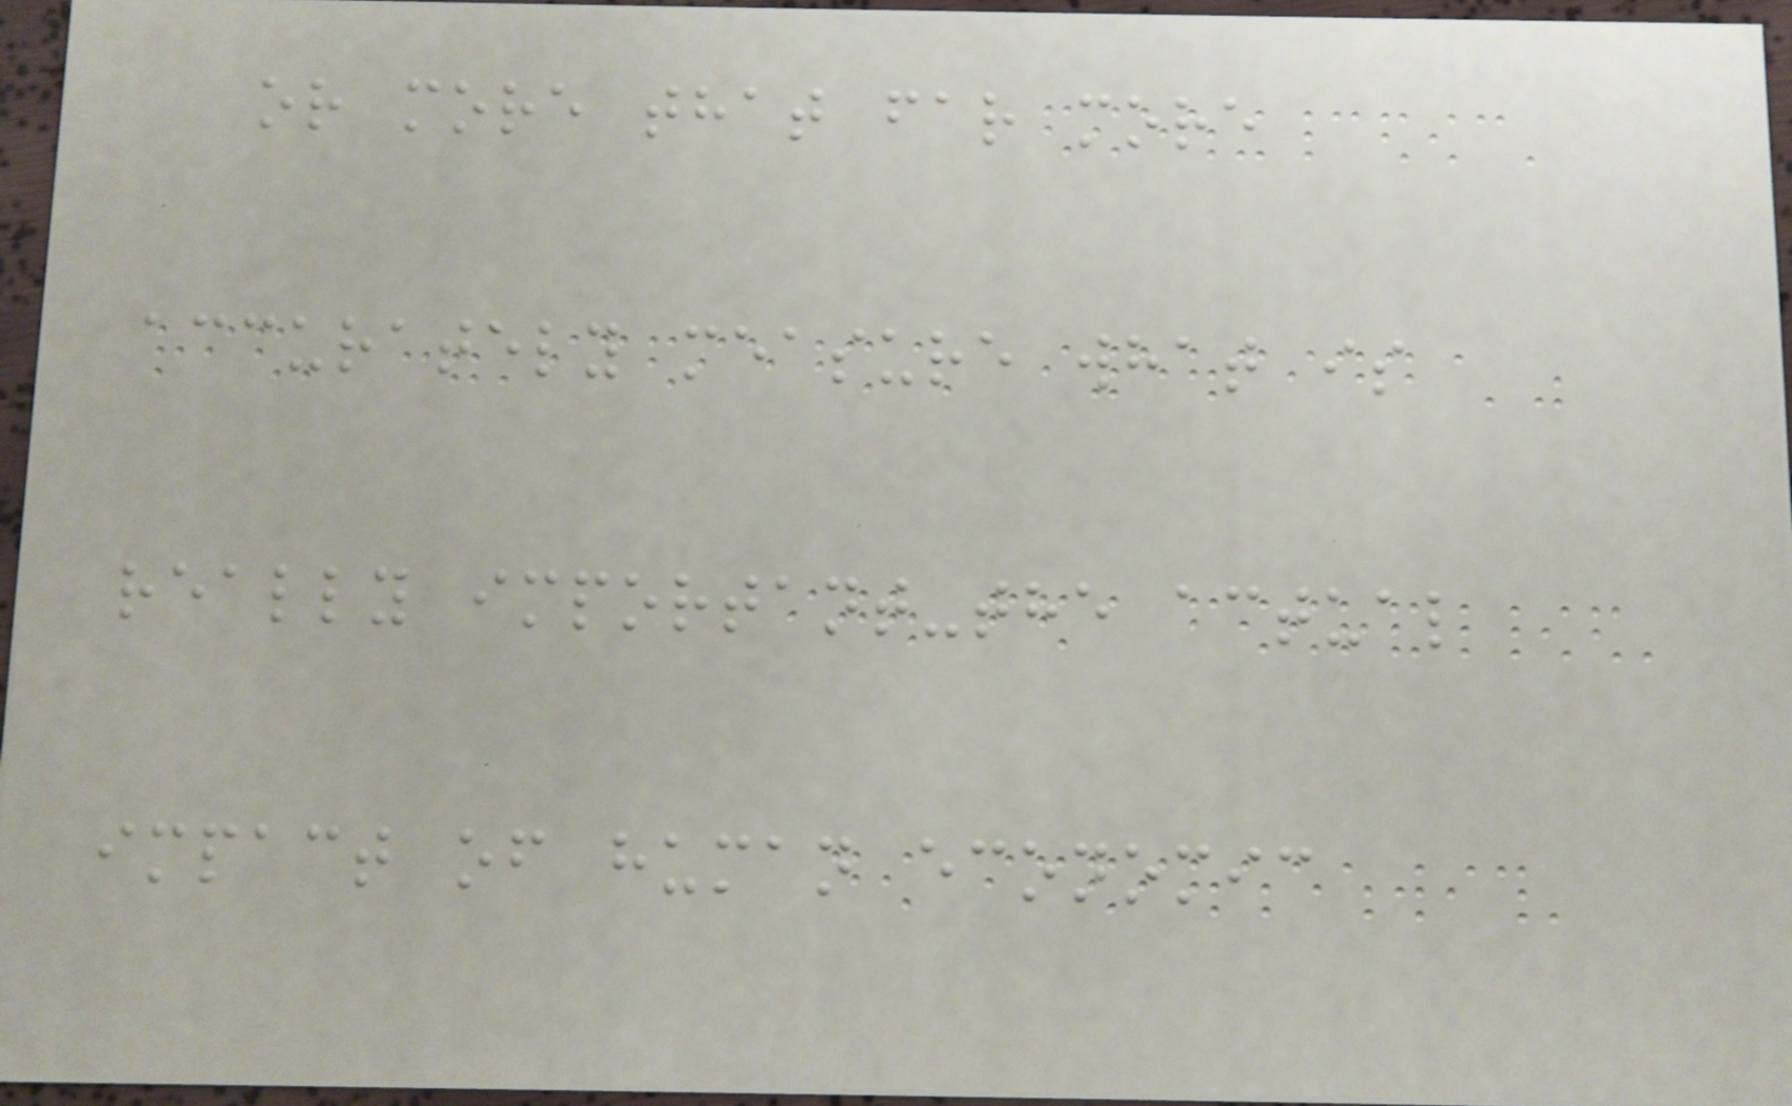or more that far more
accurately measure what is
really important-the actual
impact of human economic
